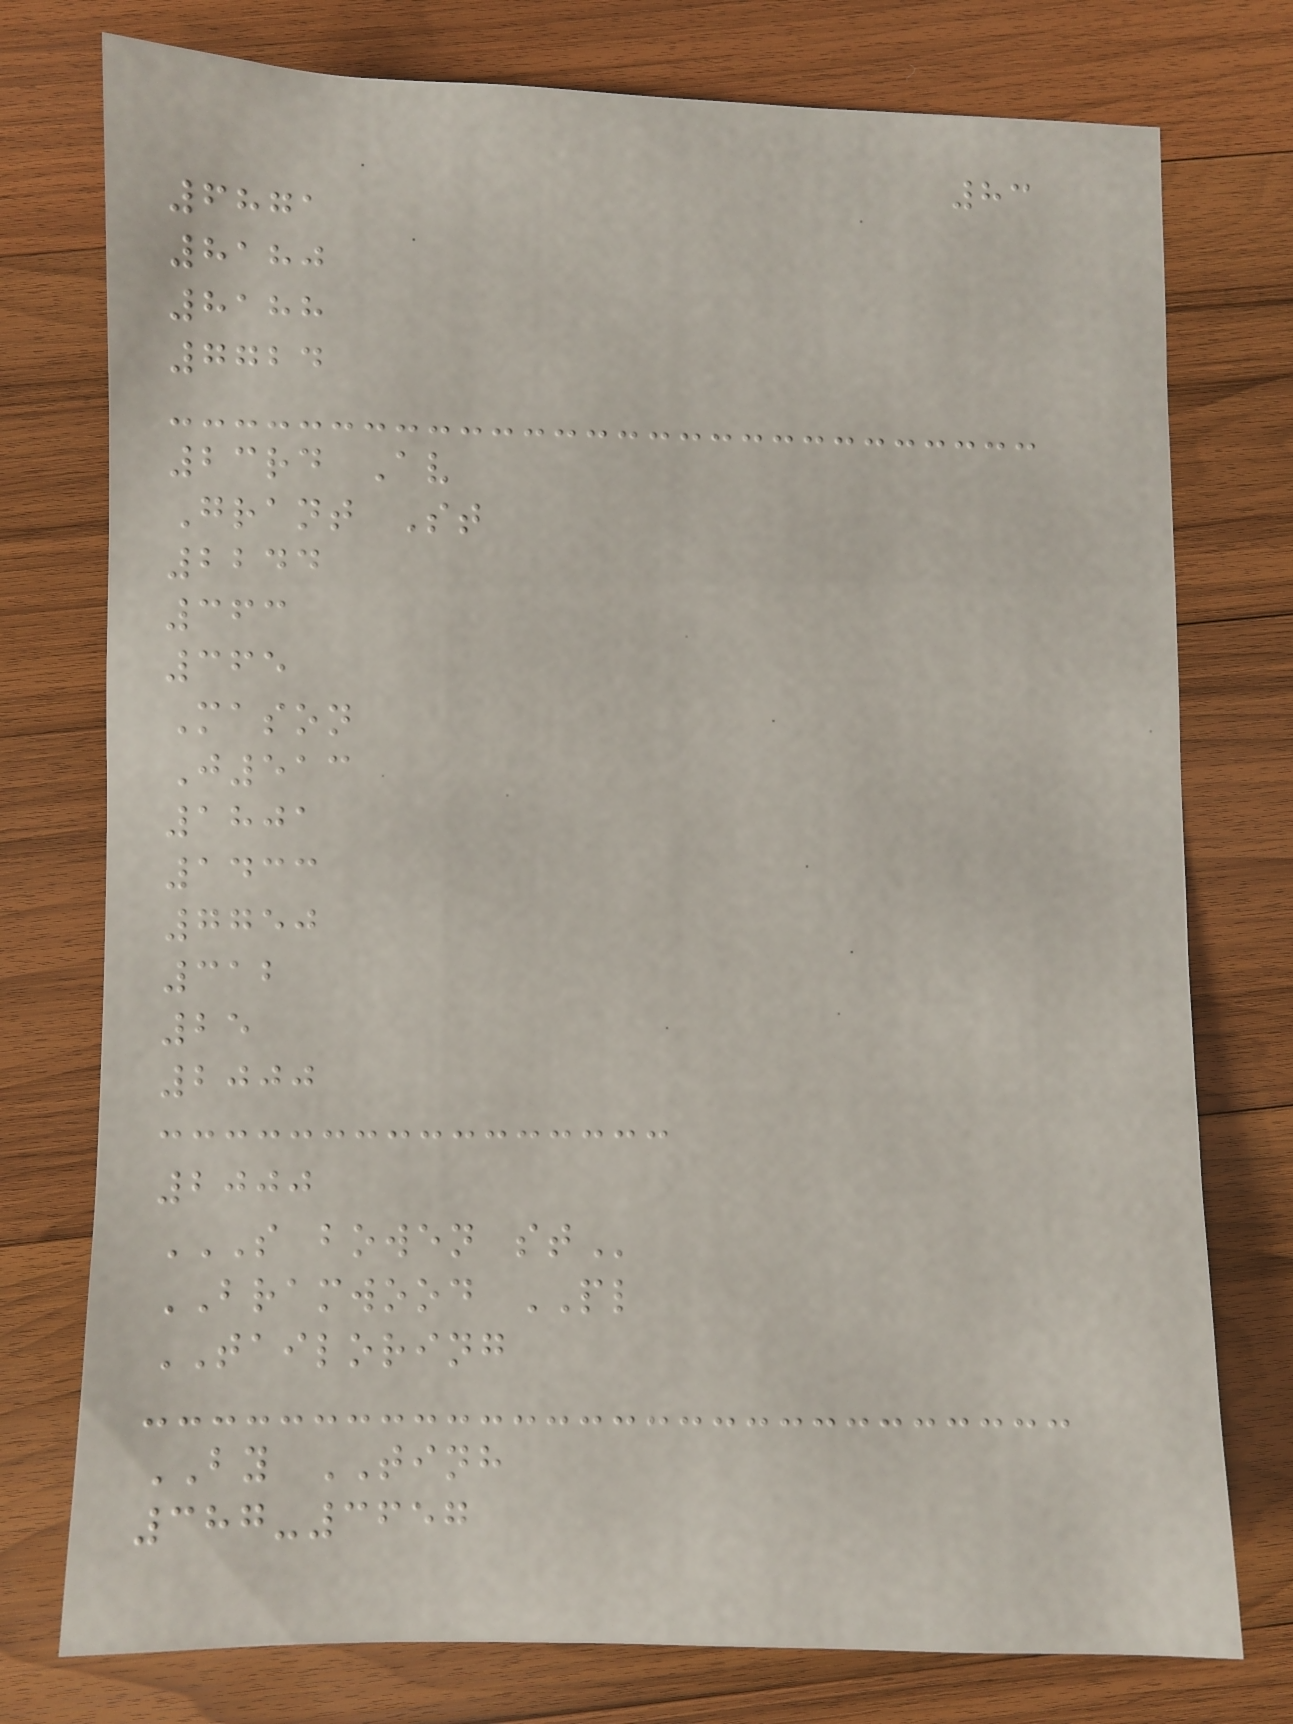83
6871
8180
8188
7724
23rd Av
Grant St
2244
363
365
Mason
J513
1801
1433
7750
312
25
2000
2000
S BOWEN ST
BRAMWOOD PL
TAILORING
BY TINH
387-3657
